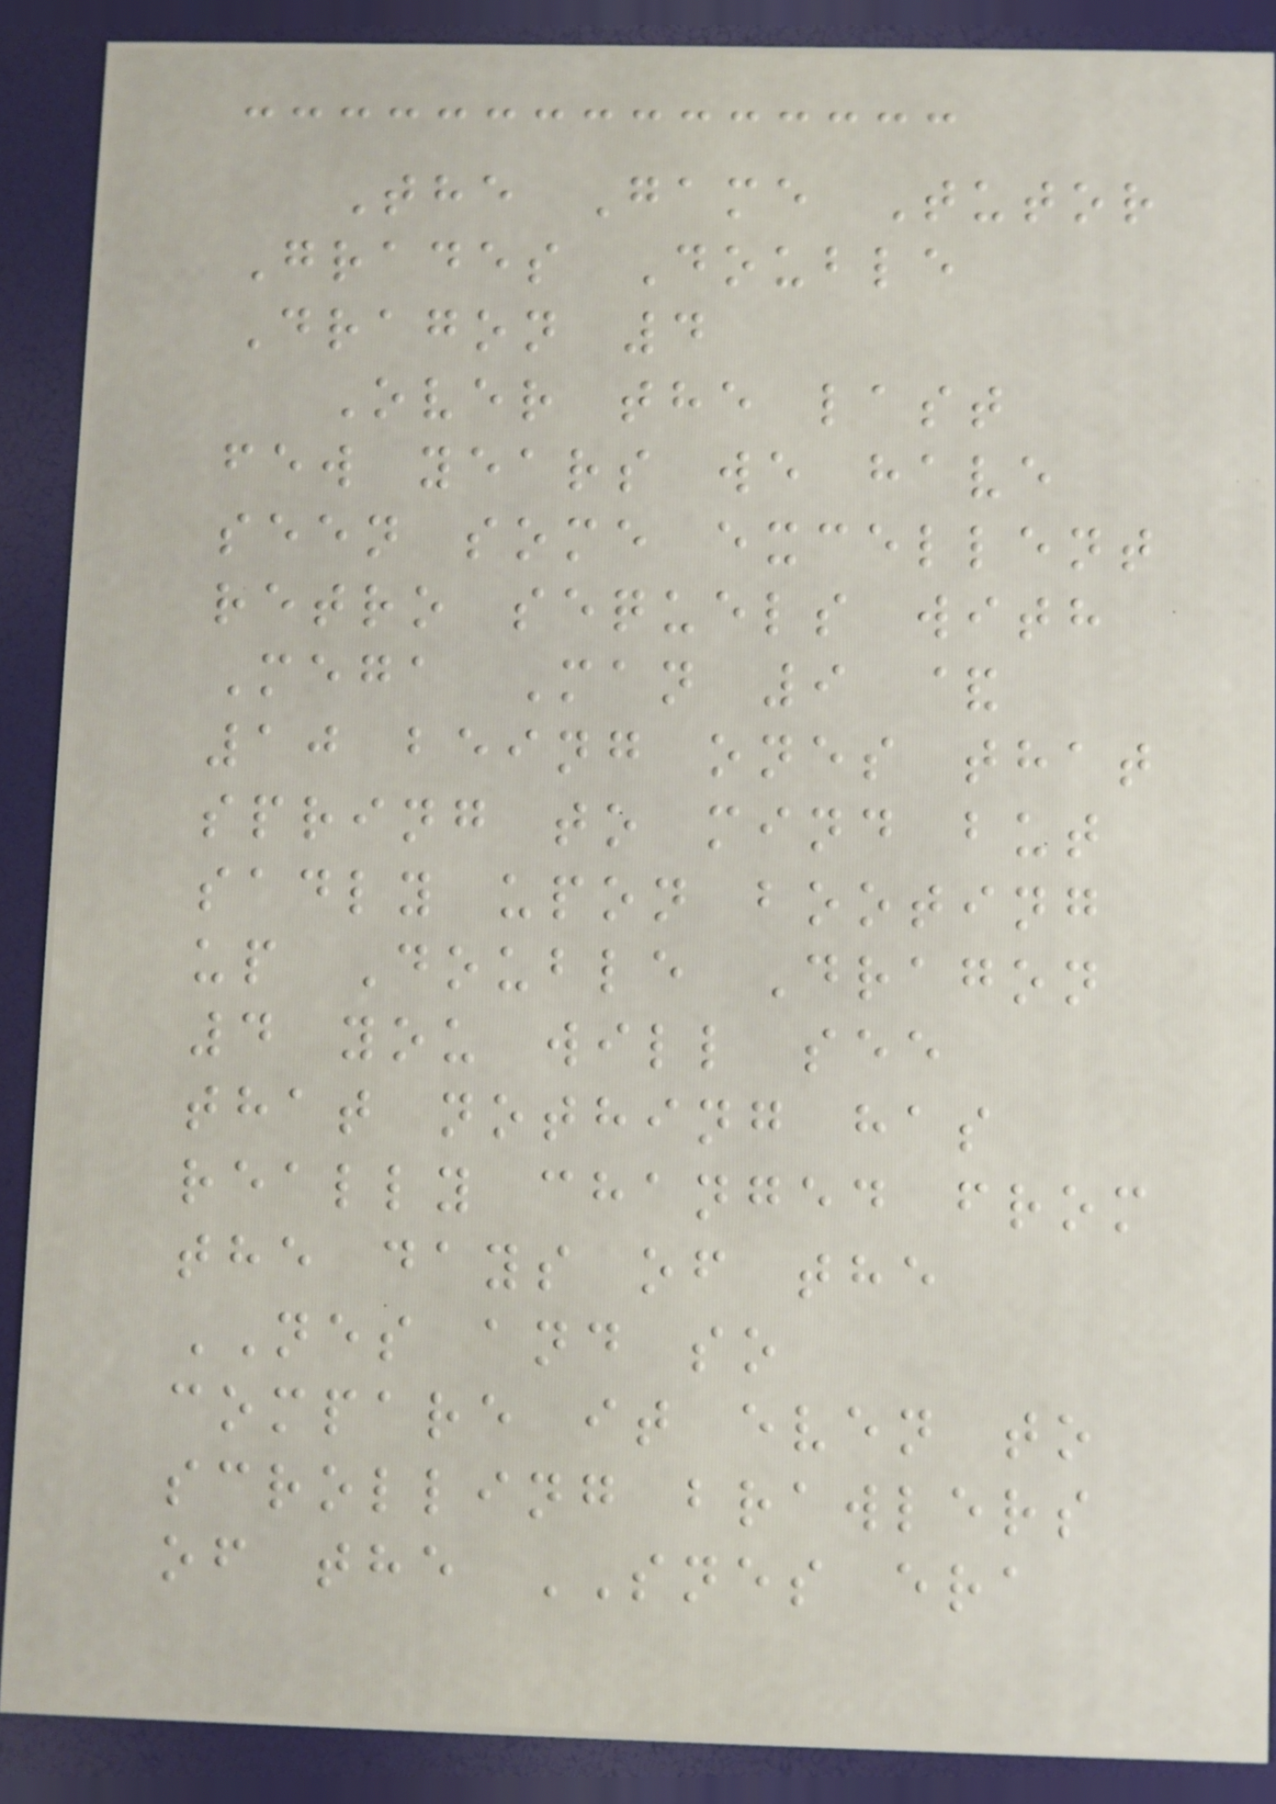The Game Tutor
Grades Double
Dragon 4
Over the last
few years we have
seen some excellent
retro sequels with
Mega Man 9 &
10 being ones that
spring to mind but
sadly upon booting
up Double Dragon
4 you will see
that nothing has
really changed from
the days of the
NES and so
compare it even to
scrolling brawlers
of the SNES era
